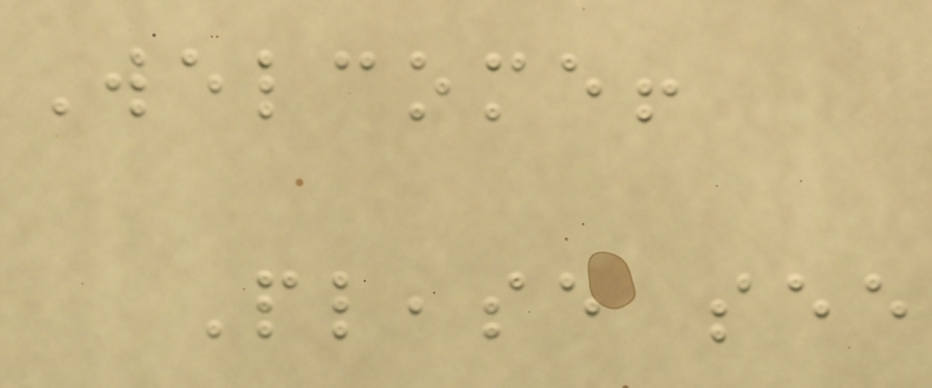Welcome!
Please see
